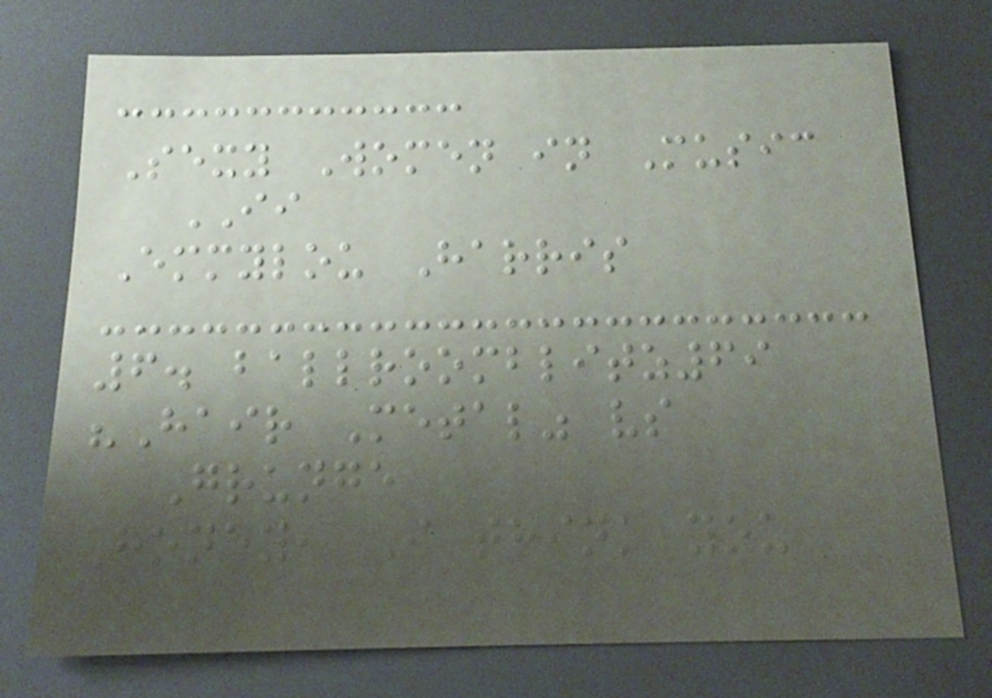Sexy Women in Music
II
Emmylou Harris
6. ballroomblitz69
"Hair Metal" vs
Grunge
Honey, I think you
